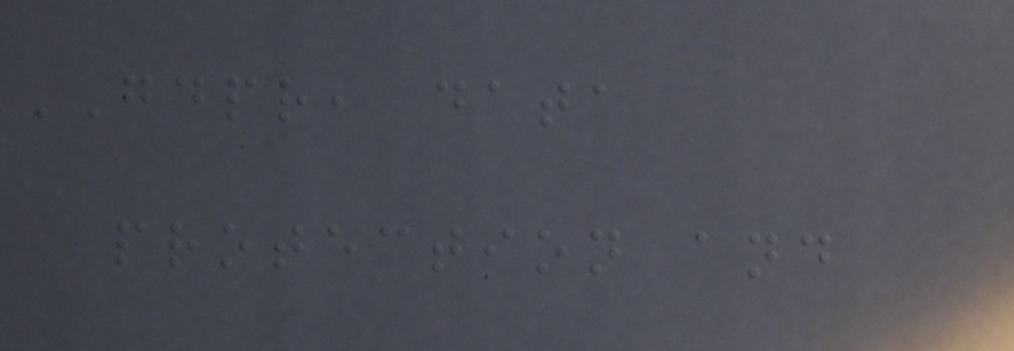GDPR, data
protection and
